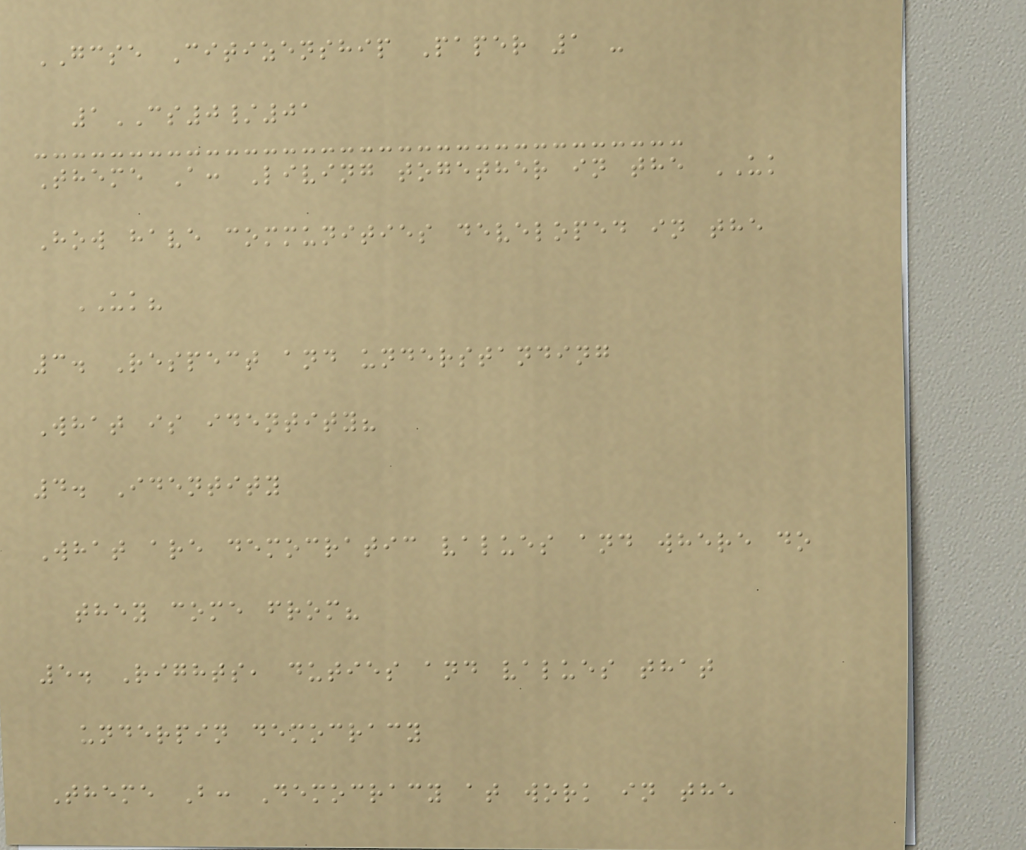GCSE Citizenship Paper 1 -
1CS0/01
Theme A: Living together in the UK
How have communities developed in the
UK?
3. Respect and understanding
What is identity?
4. Identity
What are democratic values and where do
they come from?
5. Rights, duties and values that
underpin democracy
Theme B: Democracy at work in the
